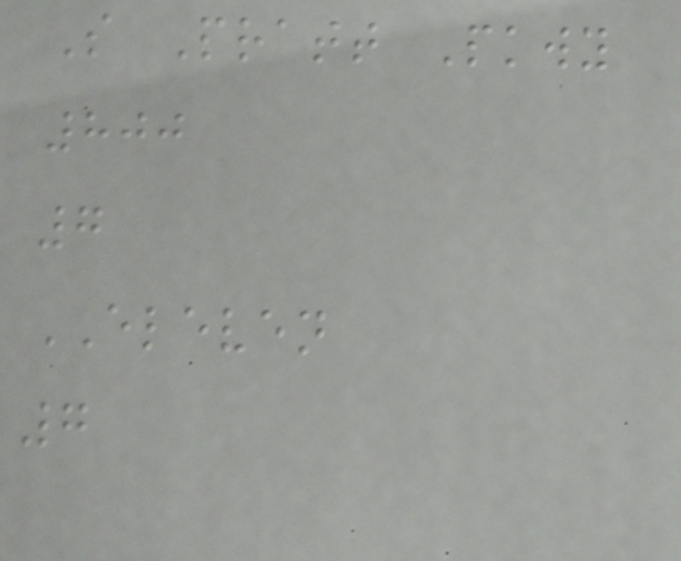S Pratt Pkwy
800
7
ELEVEN
7
